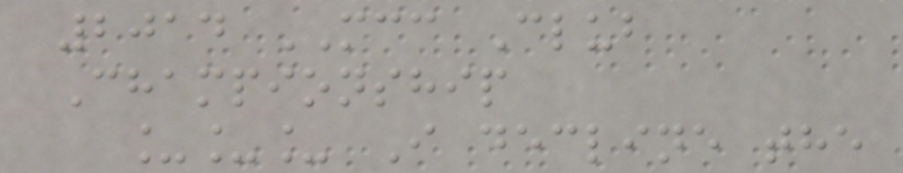2014 MCC Club
Championship
___ I decline the
